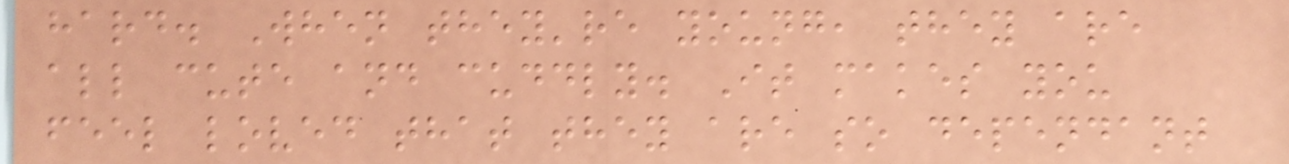hard. When they're young, they are
all cute and cuddly. It makes you
feel loved that they are so dependant
